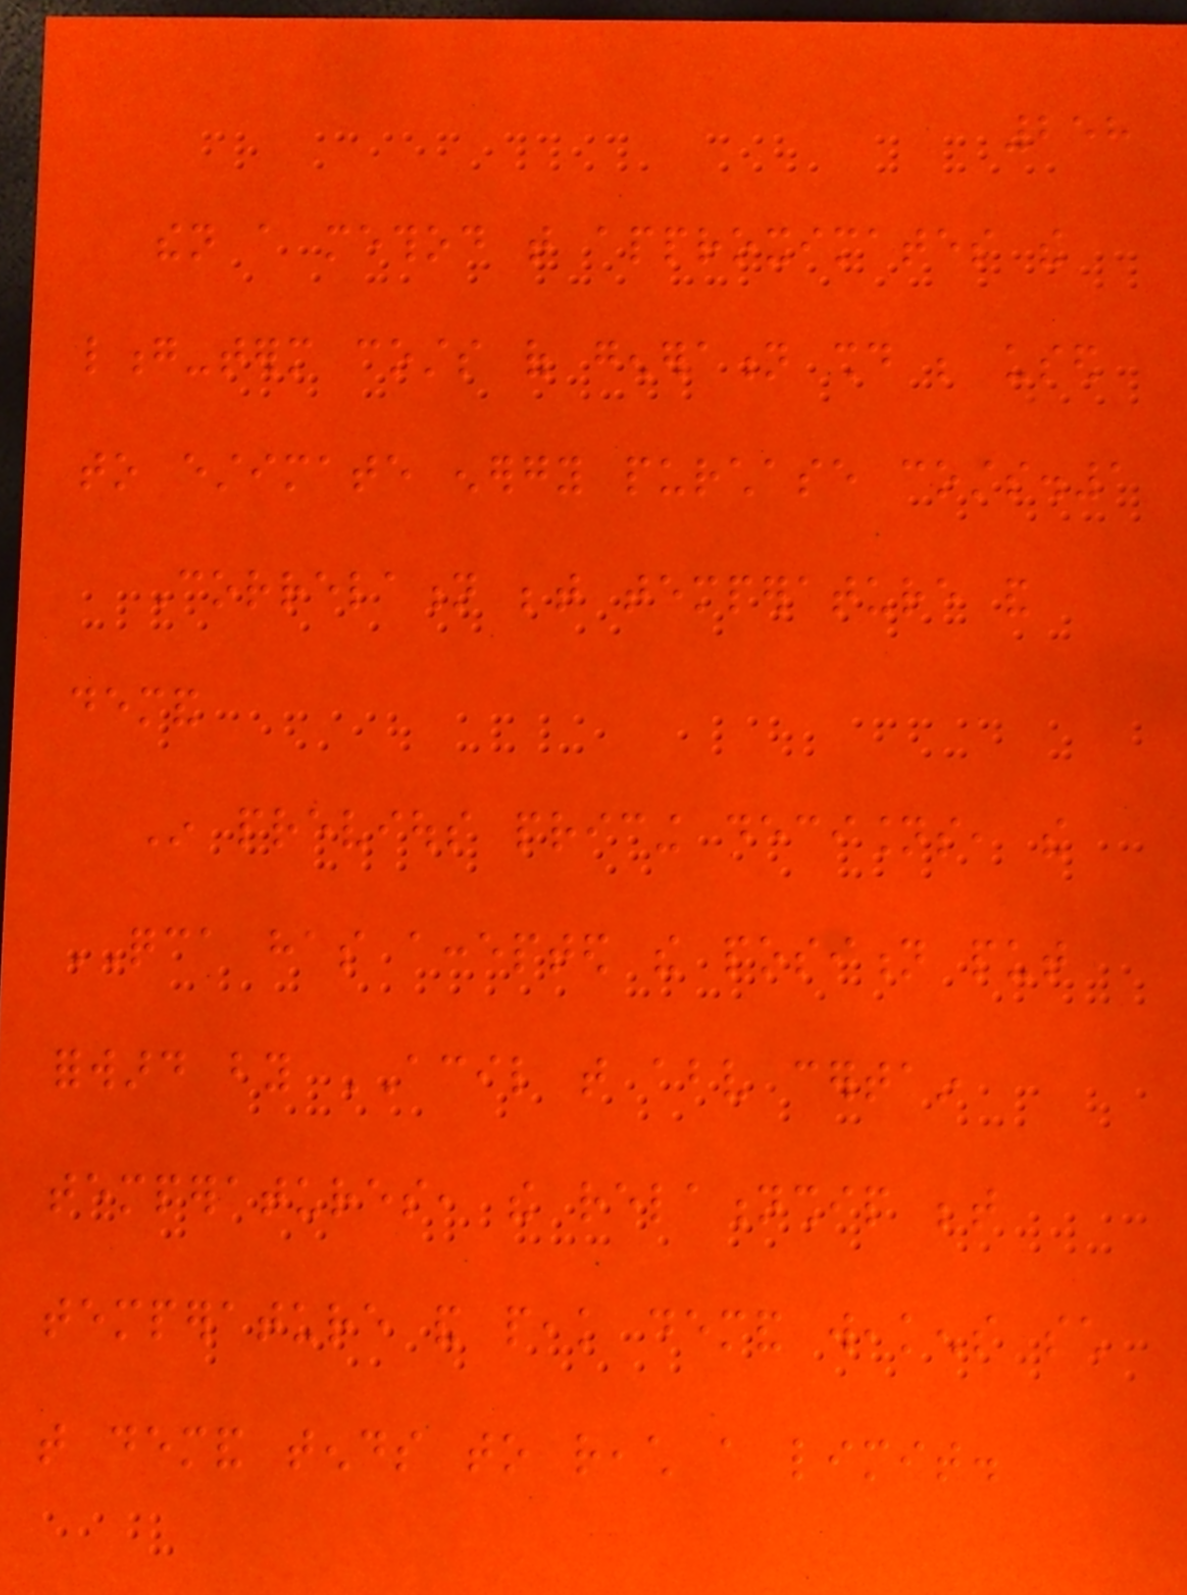258
then a method that approximates the
long-term costs of generation should be used
to estimate energy purchase costs.1
Correlation between temperature and
demand
In previous pricing decisions, the
QCA has accepted the position put
forward by ACIL that above certain
temperatures, the relationship between
temperature and peak demand weakens such
that demand tends to reach a limit.
